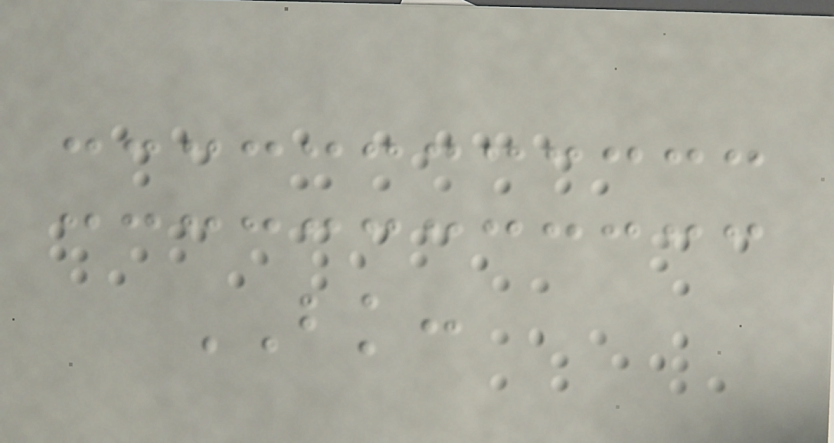BK:
